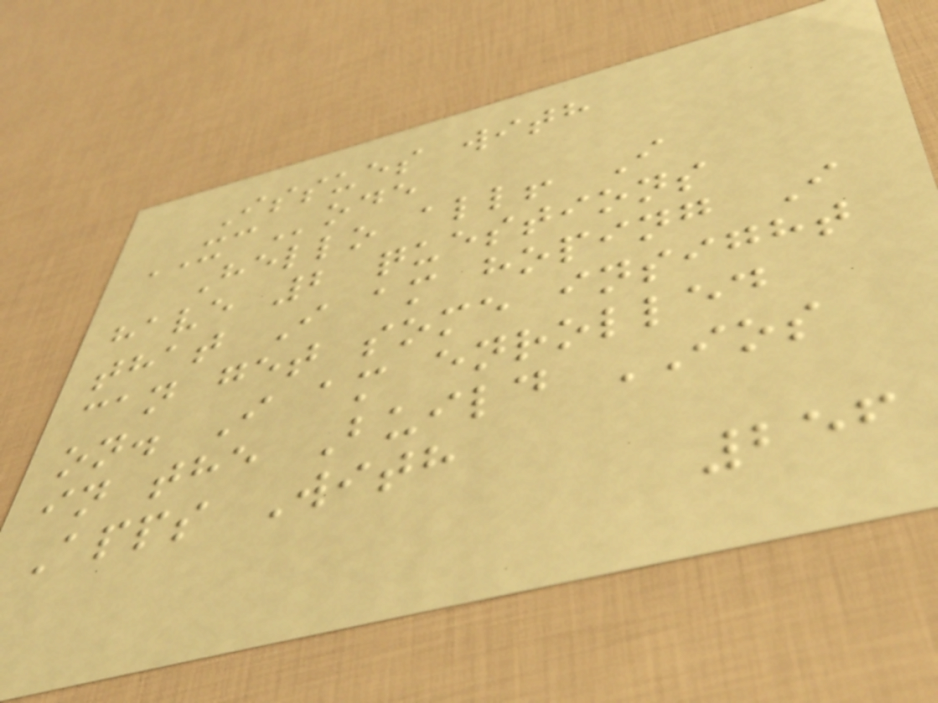Issues with
XCode
Hello all! I
have 2 questions
that I am hoping I
can get some insight
on. I am enrolled
in the Build IOS
Apps With
256
